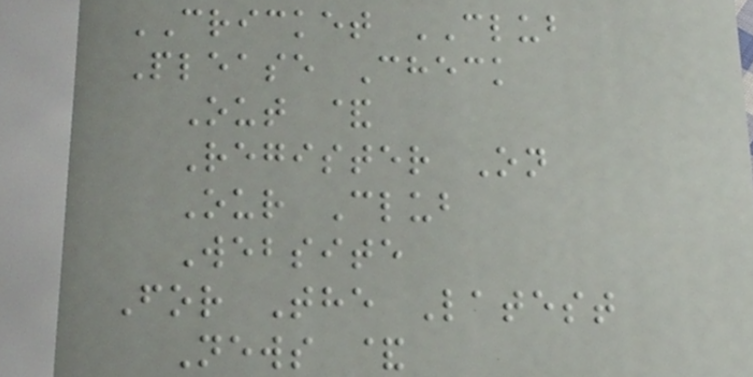CRICKET CLUB
Please Check
Out &
Register On
Our Club
Website
For The Latest
News &
